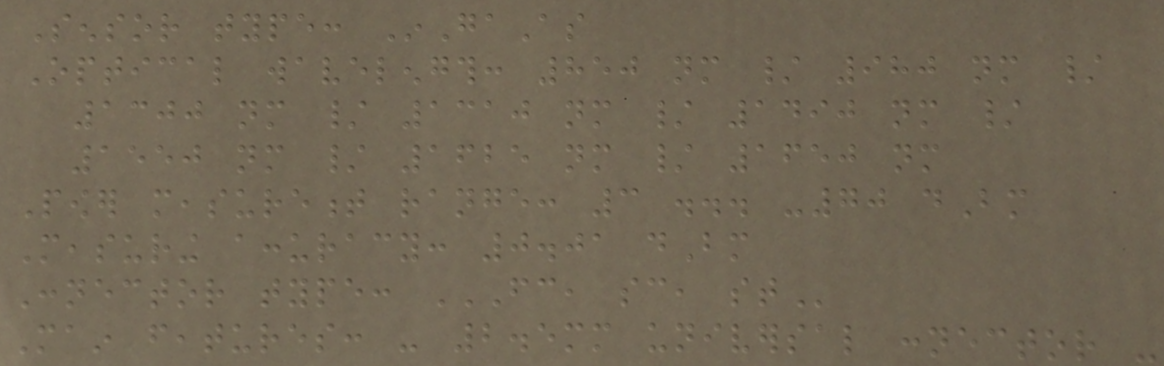Sensor type: InGaAs
Optical wavelength: 850 nm / 980 nm /
1300 nm / 1310 nm / 1490 nm /
1550 nm / 1625 nm / 1650 nm
Power measurement range: 3 ... -70 dBm
Measuring accuracy: 0.01 dBm
Connector type: FC, SC, ST
Main features: - 2.5mm universal connector -
